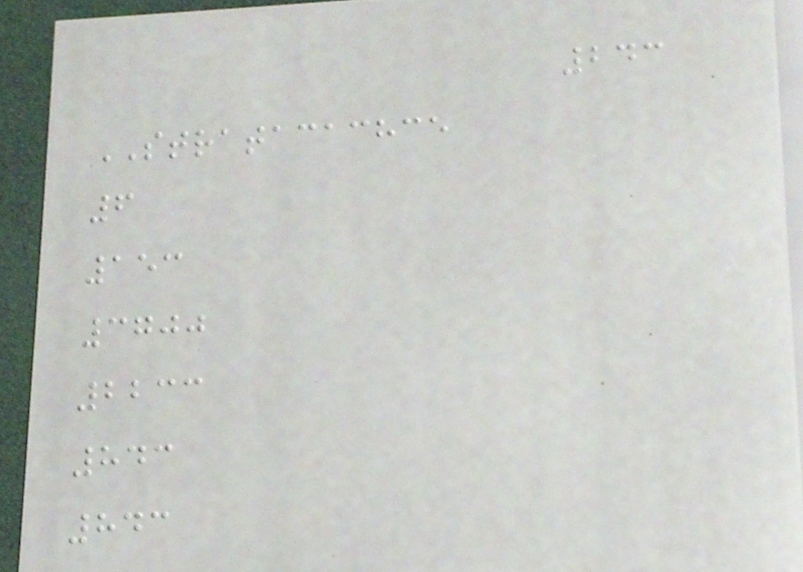243
STRATACACHCE
6
153
3700
2233
843
843
